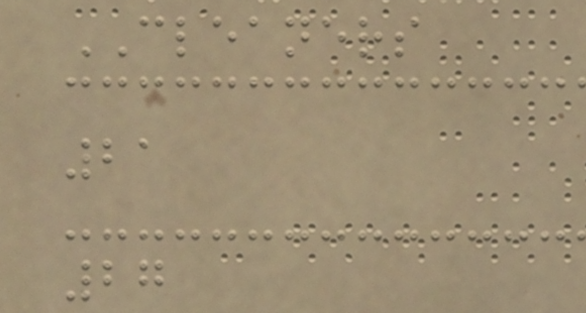CLEANERS
21
27
